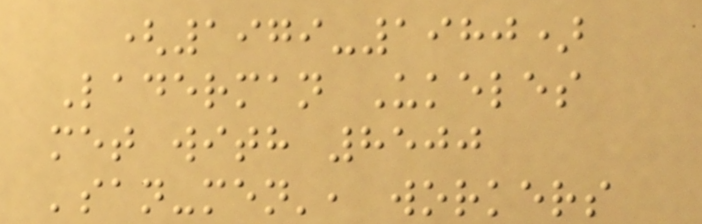(1979-1980)
Laderman Ukeles
met with 8500
'san-men', workers
